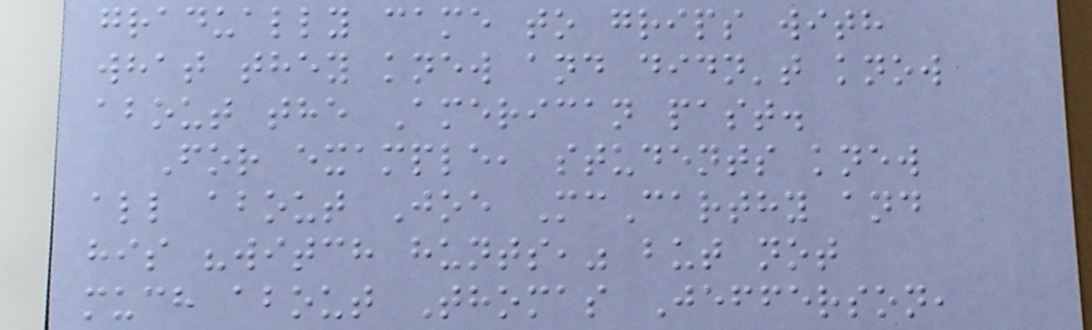gradually came to grips with
what they knew and didn't know
about the American past.
For example, students knew
all about Joe McCarthy and
his "witch hunts," but not
much about Thomas Jefferson,
